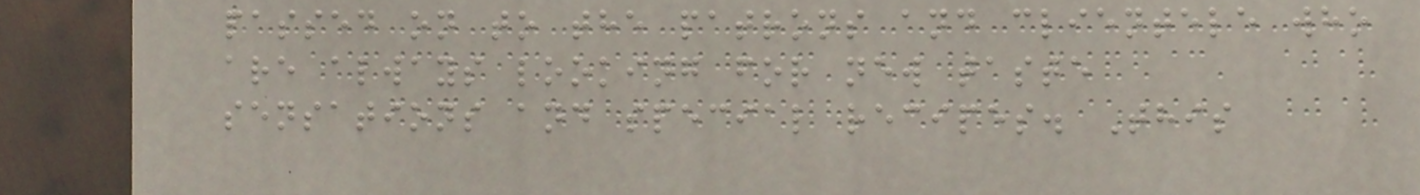passed on to the patrons and clientele who
are always looking for new taste
sensations and special recipes. This
